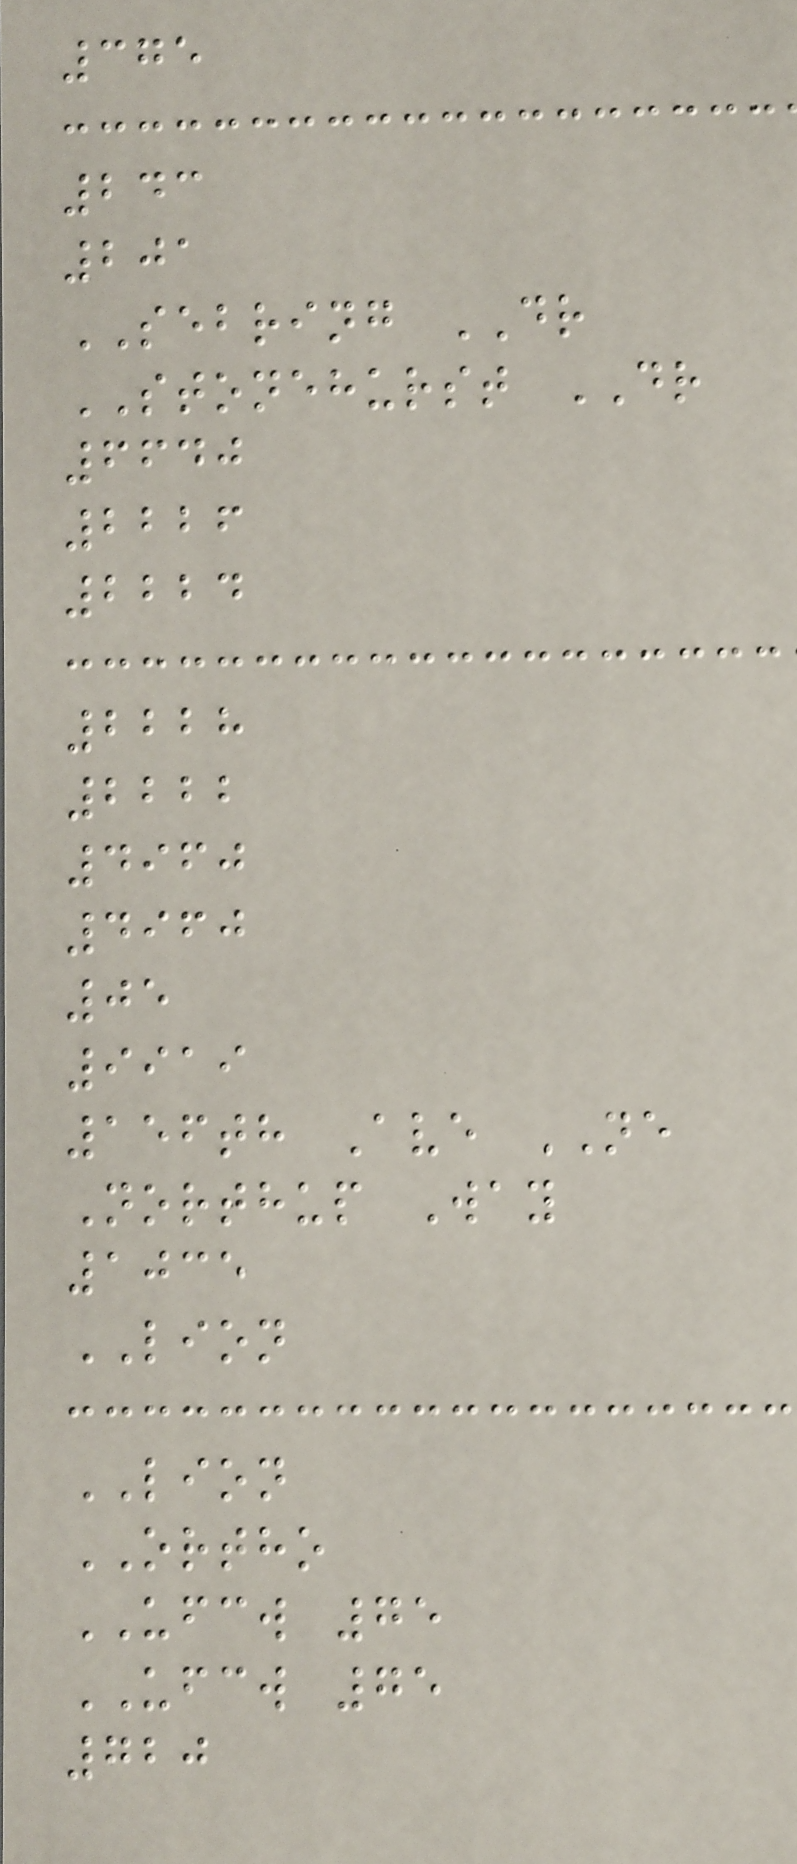375
243
201
SEBRING DR
STONEHURST DR
6640
2226
2224
2228
2222
4960
4960
05
9919
156th Ave NE
Northup Way
1035
LION
LION
ORTHO
UFCW 75
UFCW 75
720
